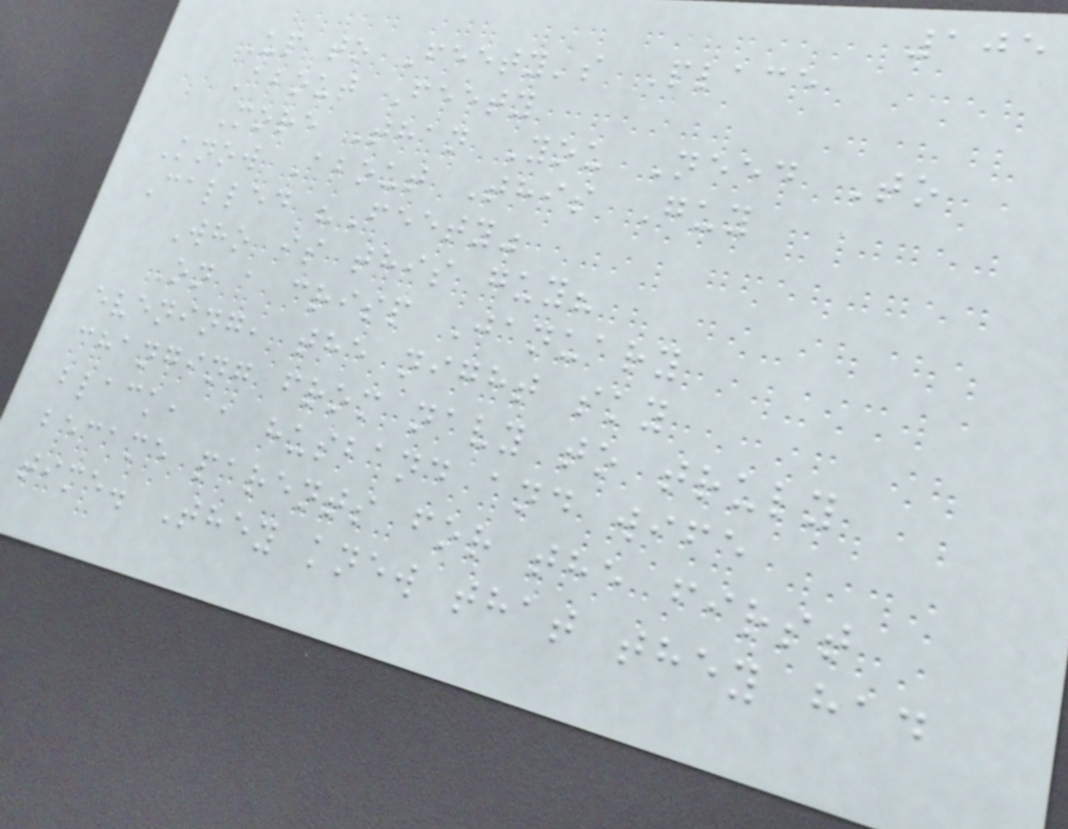105
Up to Feety's Place
About Feety
More Than You Need To
Know About This Guy
Called "Feety"
Who is this guy?
On a crisp January
evening, the night sky
changing from navy to truly
black, a husband and wife
became parents for the first
time. They knew that they had
